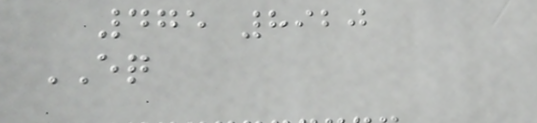475 8920
EQ
